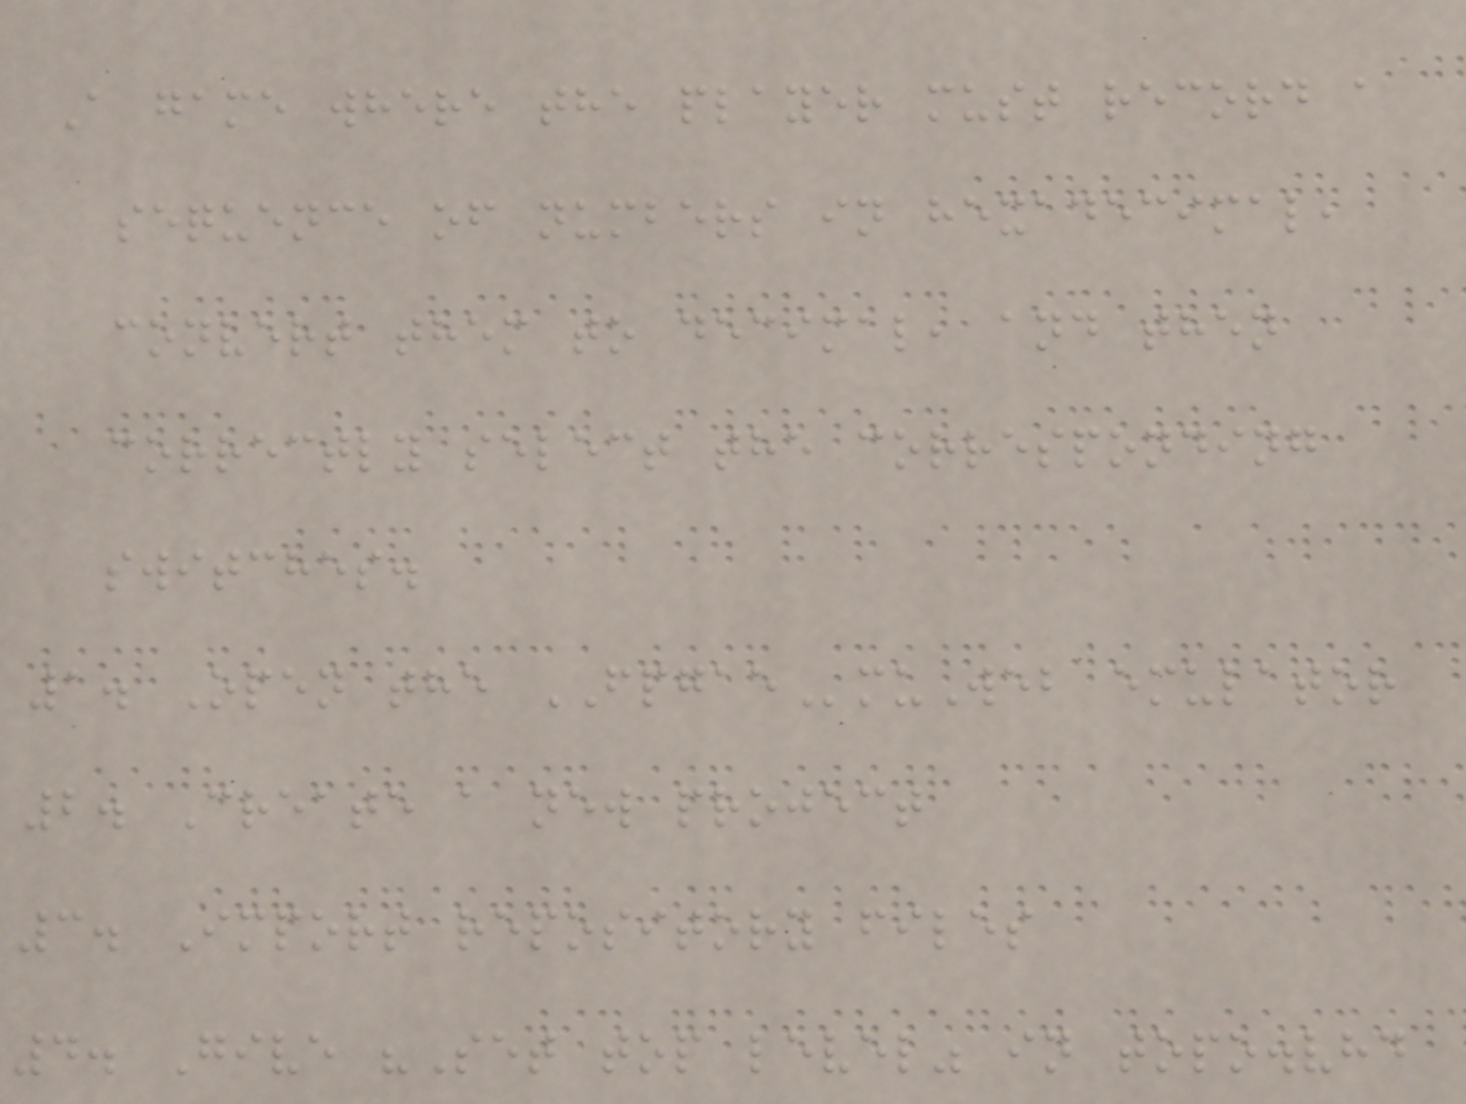A game where the player must record a
sequence of numbers in hexadecimal,
convert them to decimal, and then
correctly select the corresponding
switches.
1. Open the FPGAEmuWeb emulator
2. Create a new project
3. Import repository files
4. Give "Set top level" in topo.vhd
